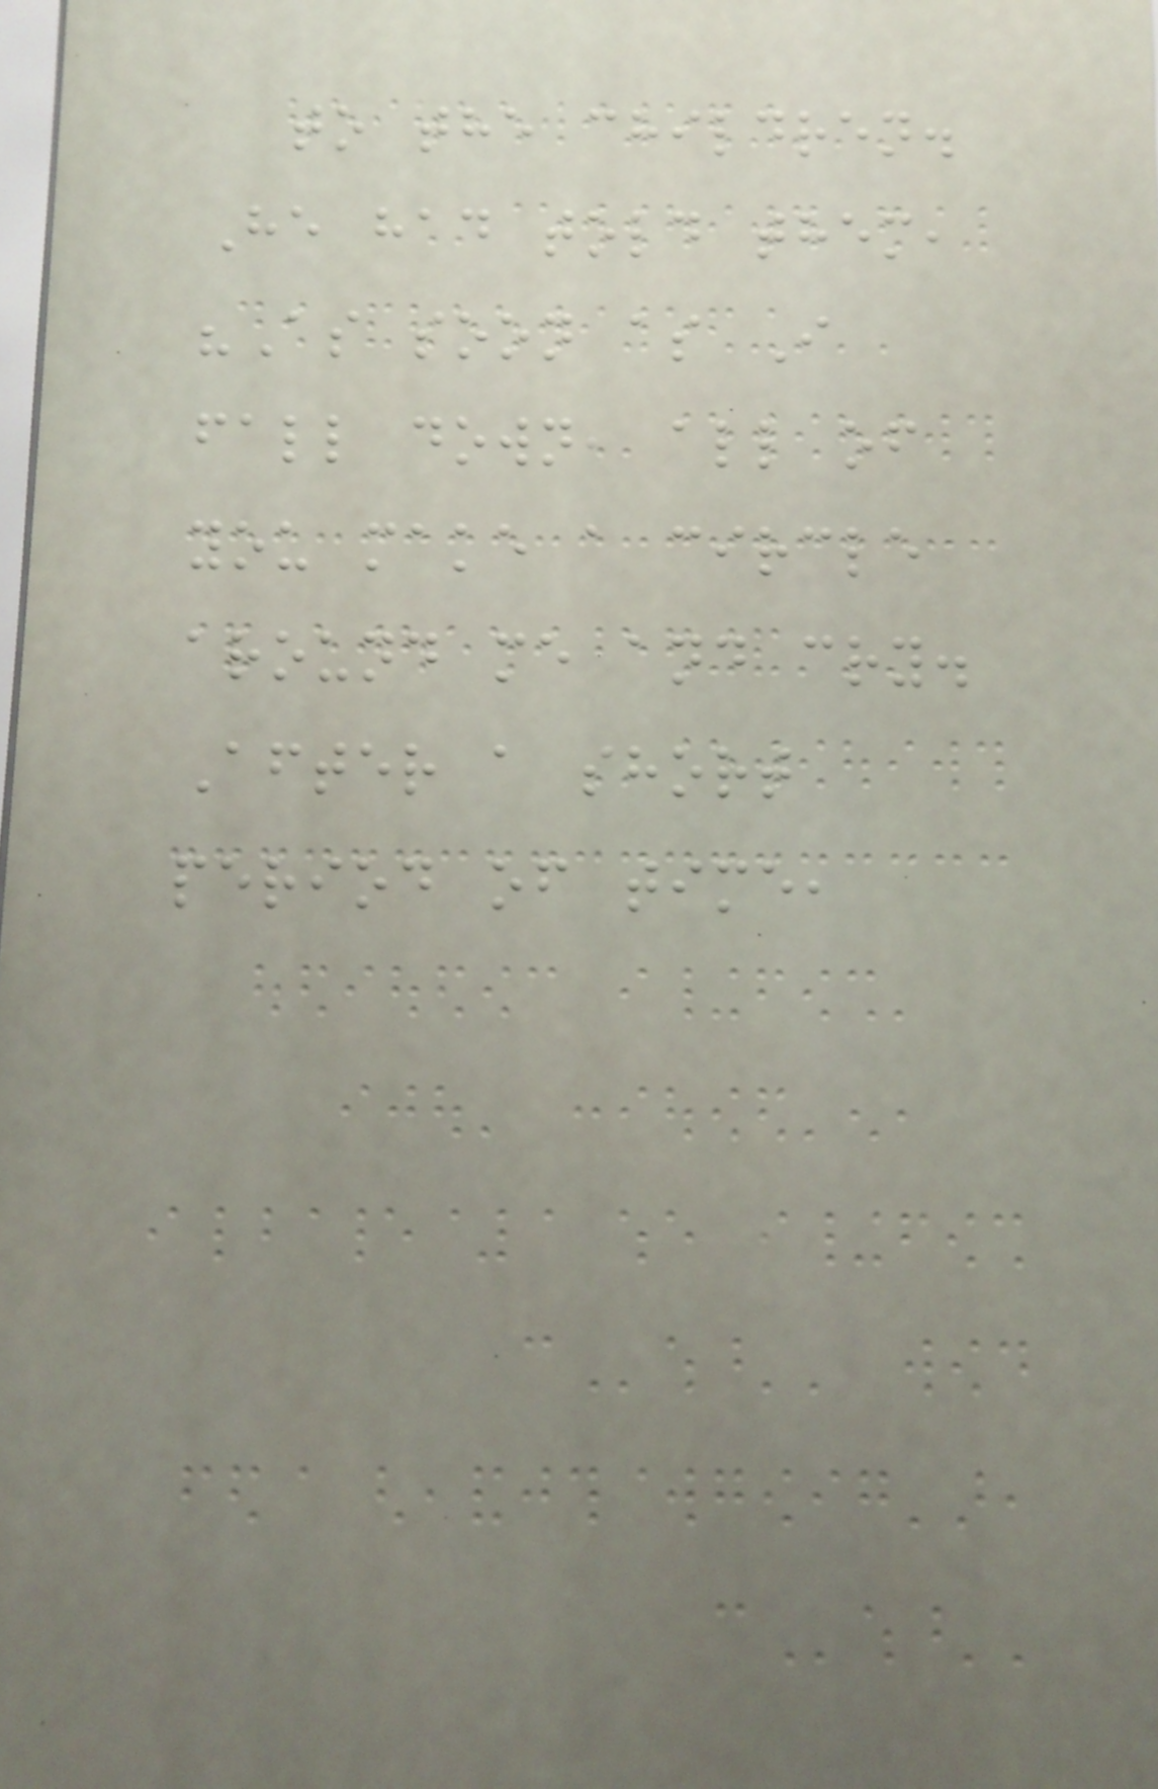to the children.
He had told them,
"As soon as I
fall down, all of
you make a circle
around me and cry.
After a short
period of time,
